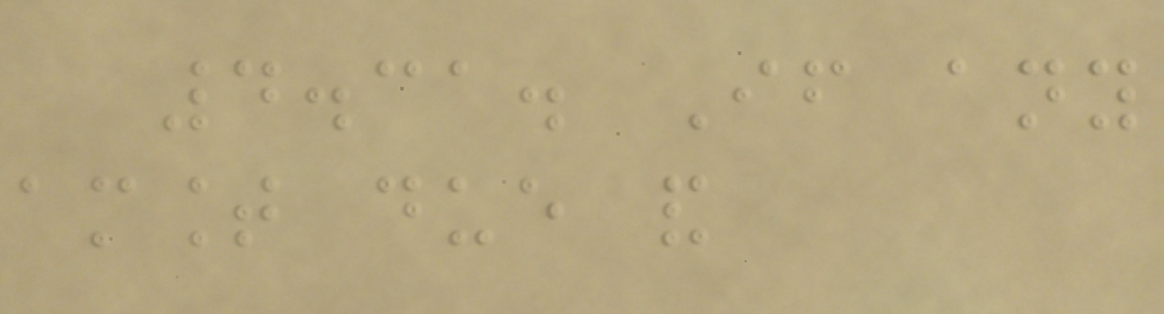4.31. If any
amount due and
